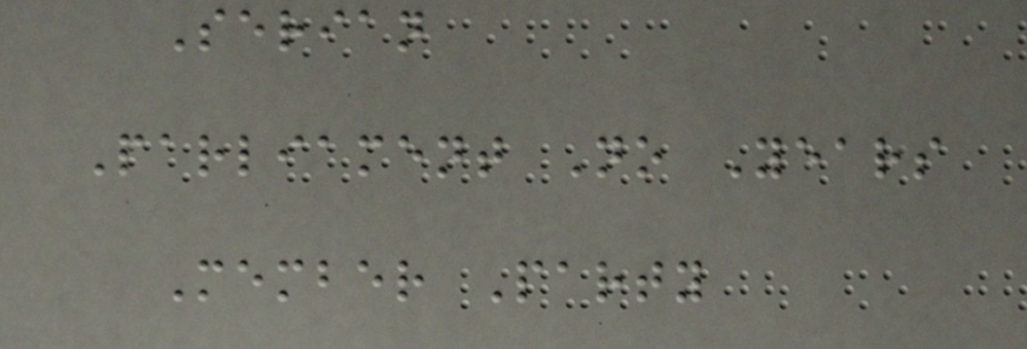Serian
Parliament No Years
Member Party
